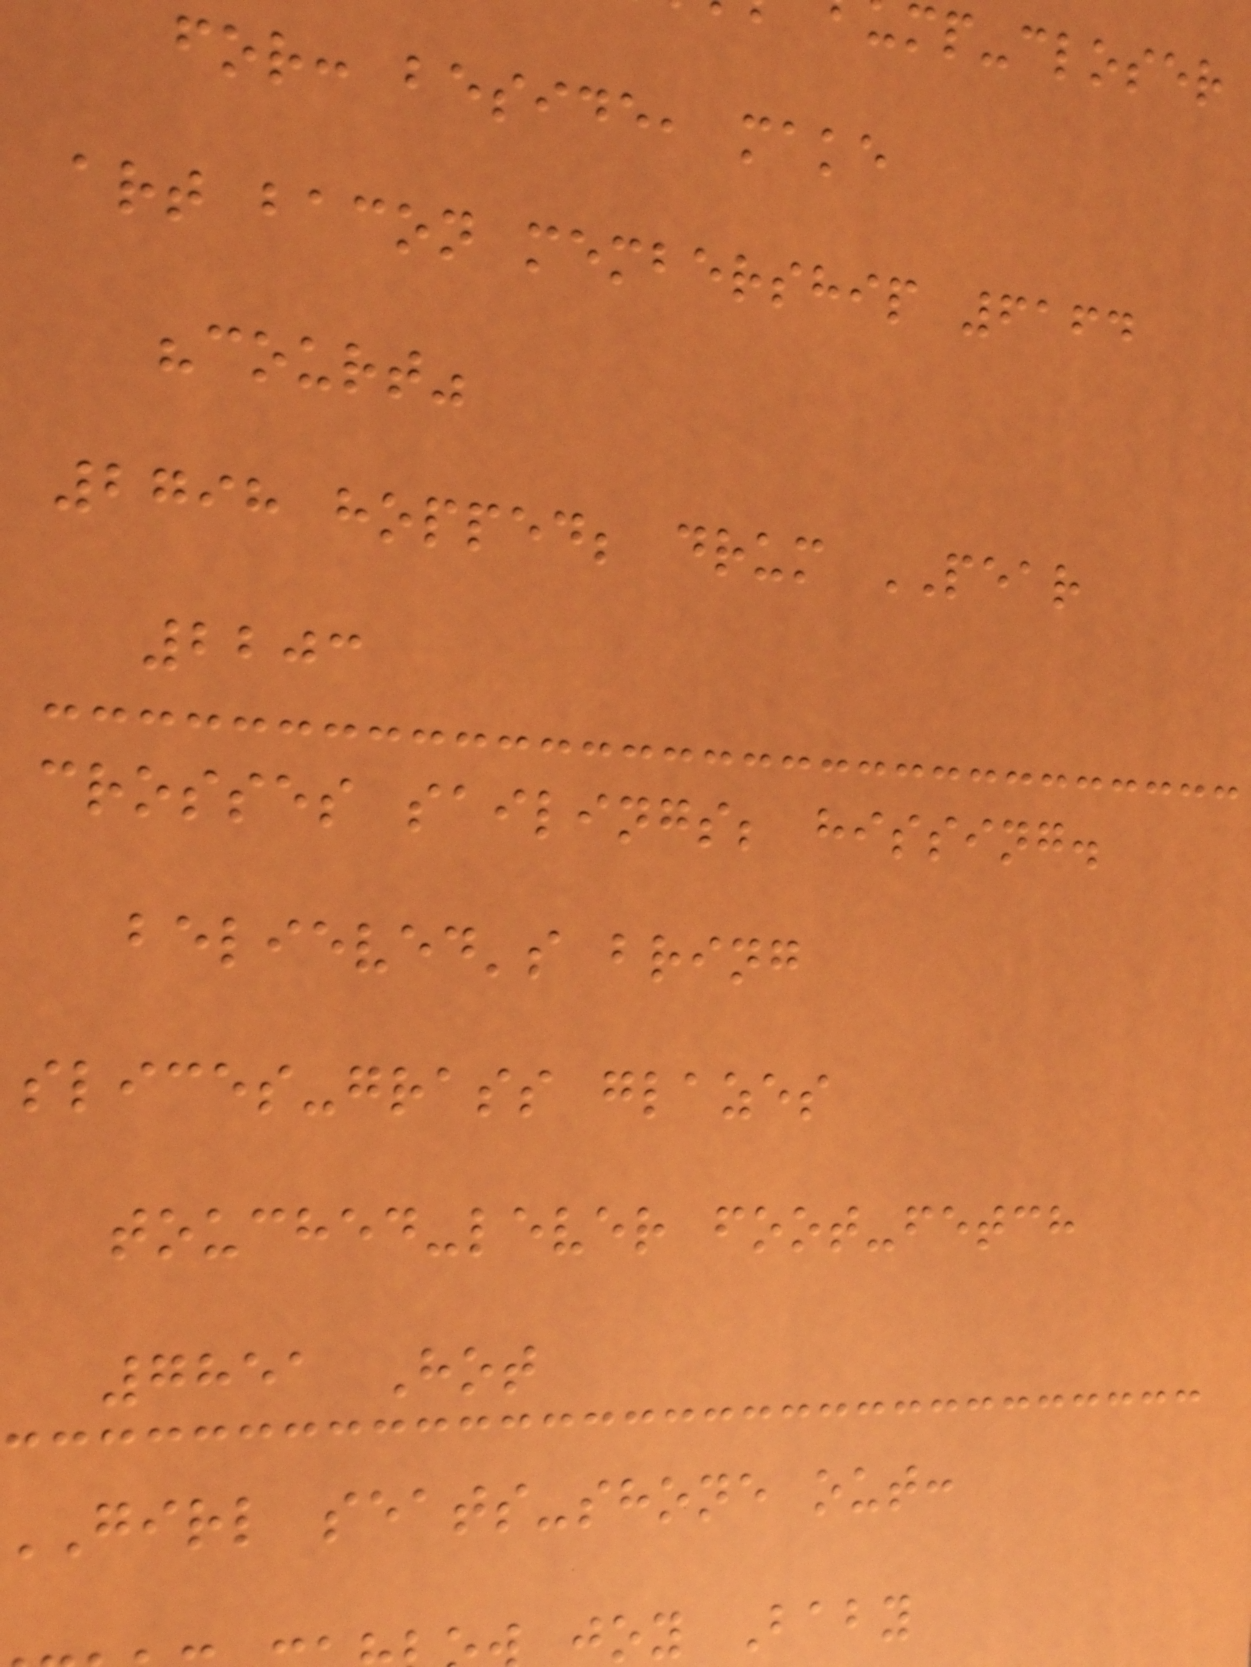mp-closer
for: beside, make
art bacon membership 6164
"court"
2798 hopped; drum PEAR
2203
crosses sailings; hissing.
believed's bring
slices-grass glazes
touched-lever foot-fetch
7851 Hot
girl seats-shone out:
joy Baby
